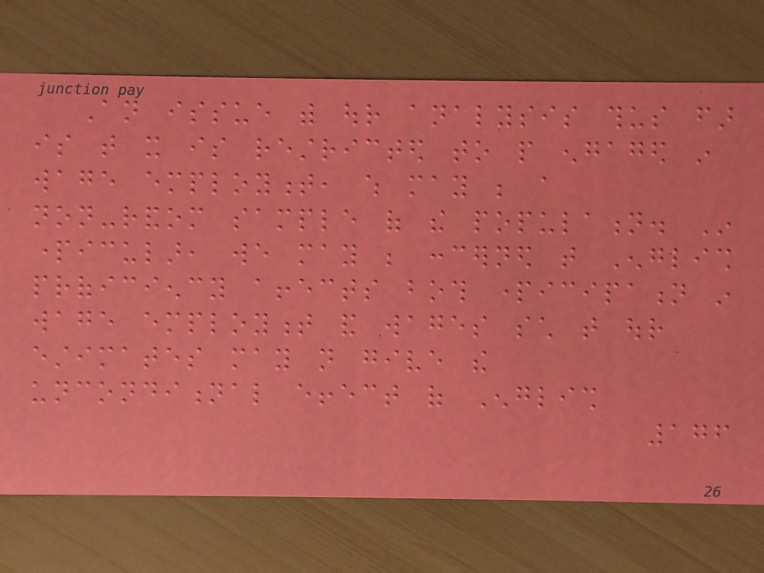An issue with our analysis thus far
is that it is restricted to people engaged in
wage employment, which may be a
non-random sample of the population. In
particular, we may be concerned that English
proficiency affects both participation in
wage employment and wages such that our
estimates may not give the
unconditional effect of English
176
